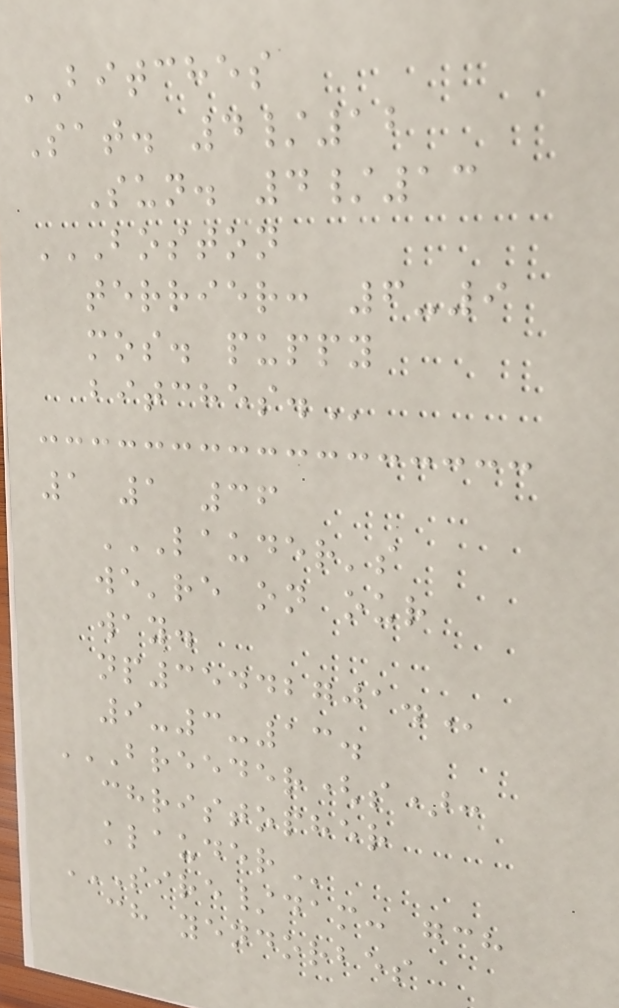BITCHES
Sat. 4/12
Sun. 4/13
BOSTON
TERRIER: 6-9
MOS. PUPPY
BITCHES.
1 1 36
LAUDER'S
WE'RE ON OUR
WAY.
NP35442701.
9-3-13.
BREEDER(S):
CHRISTOPHER
KLAUDER
SIRE/DAM: GCH
CH YENDORBES
